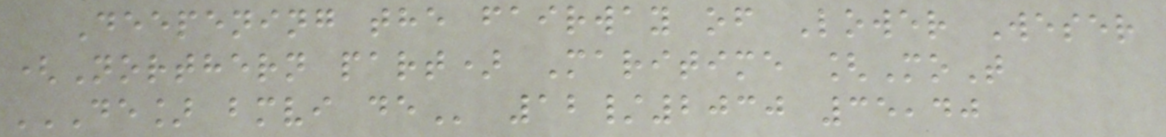Deepening the fairway of Lower Weser
(Northern part) Maritime [MoT
DE] BMVI DE 12/2030 35,40
